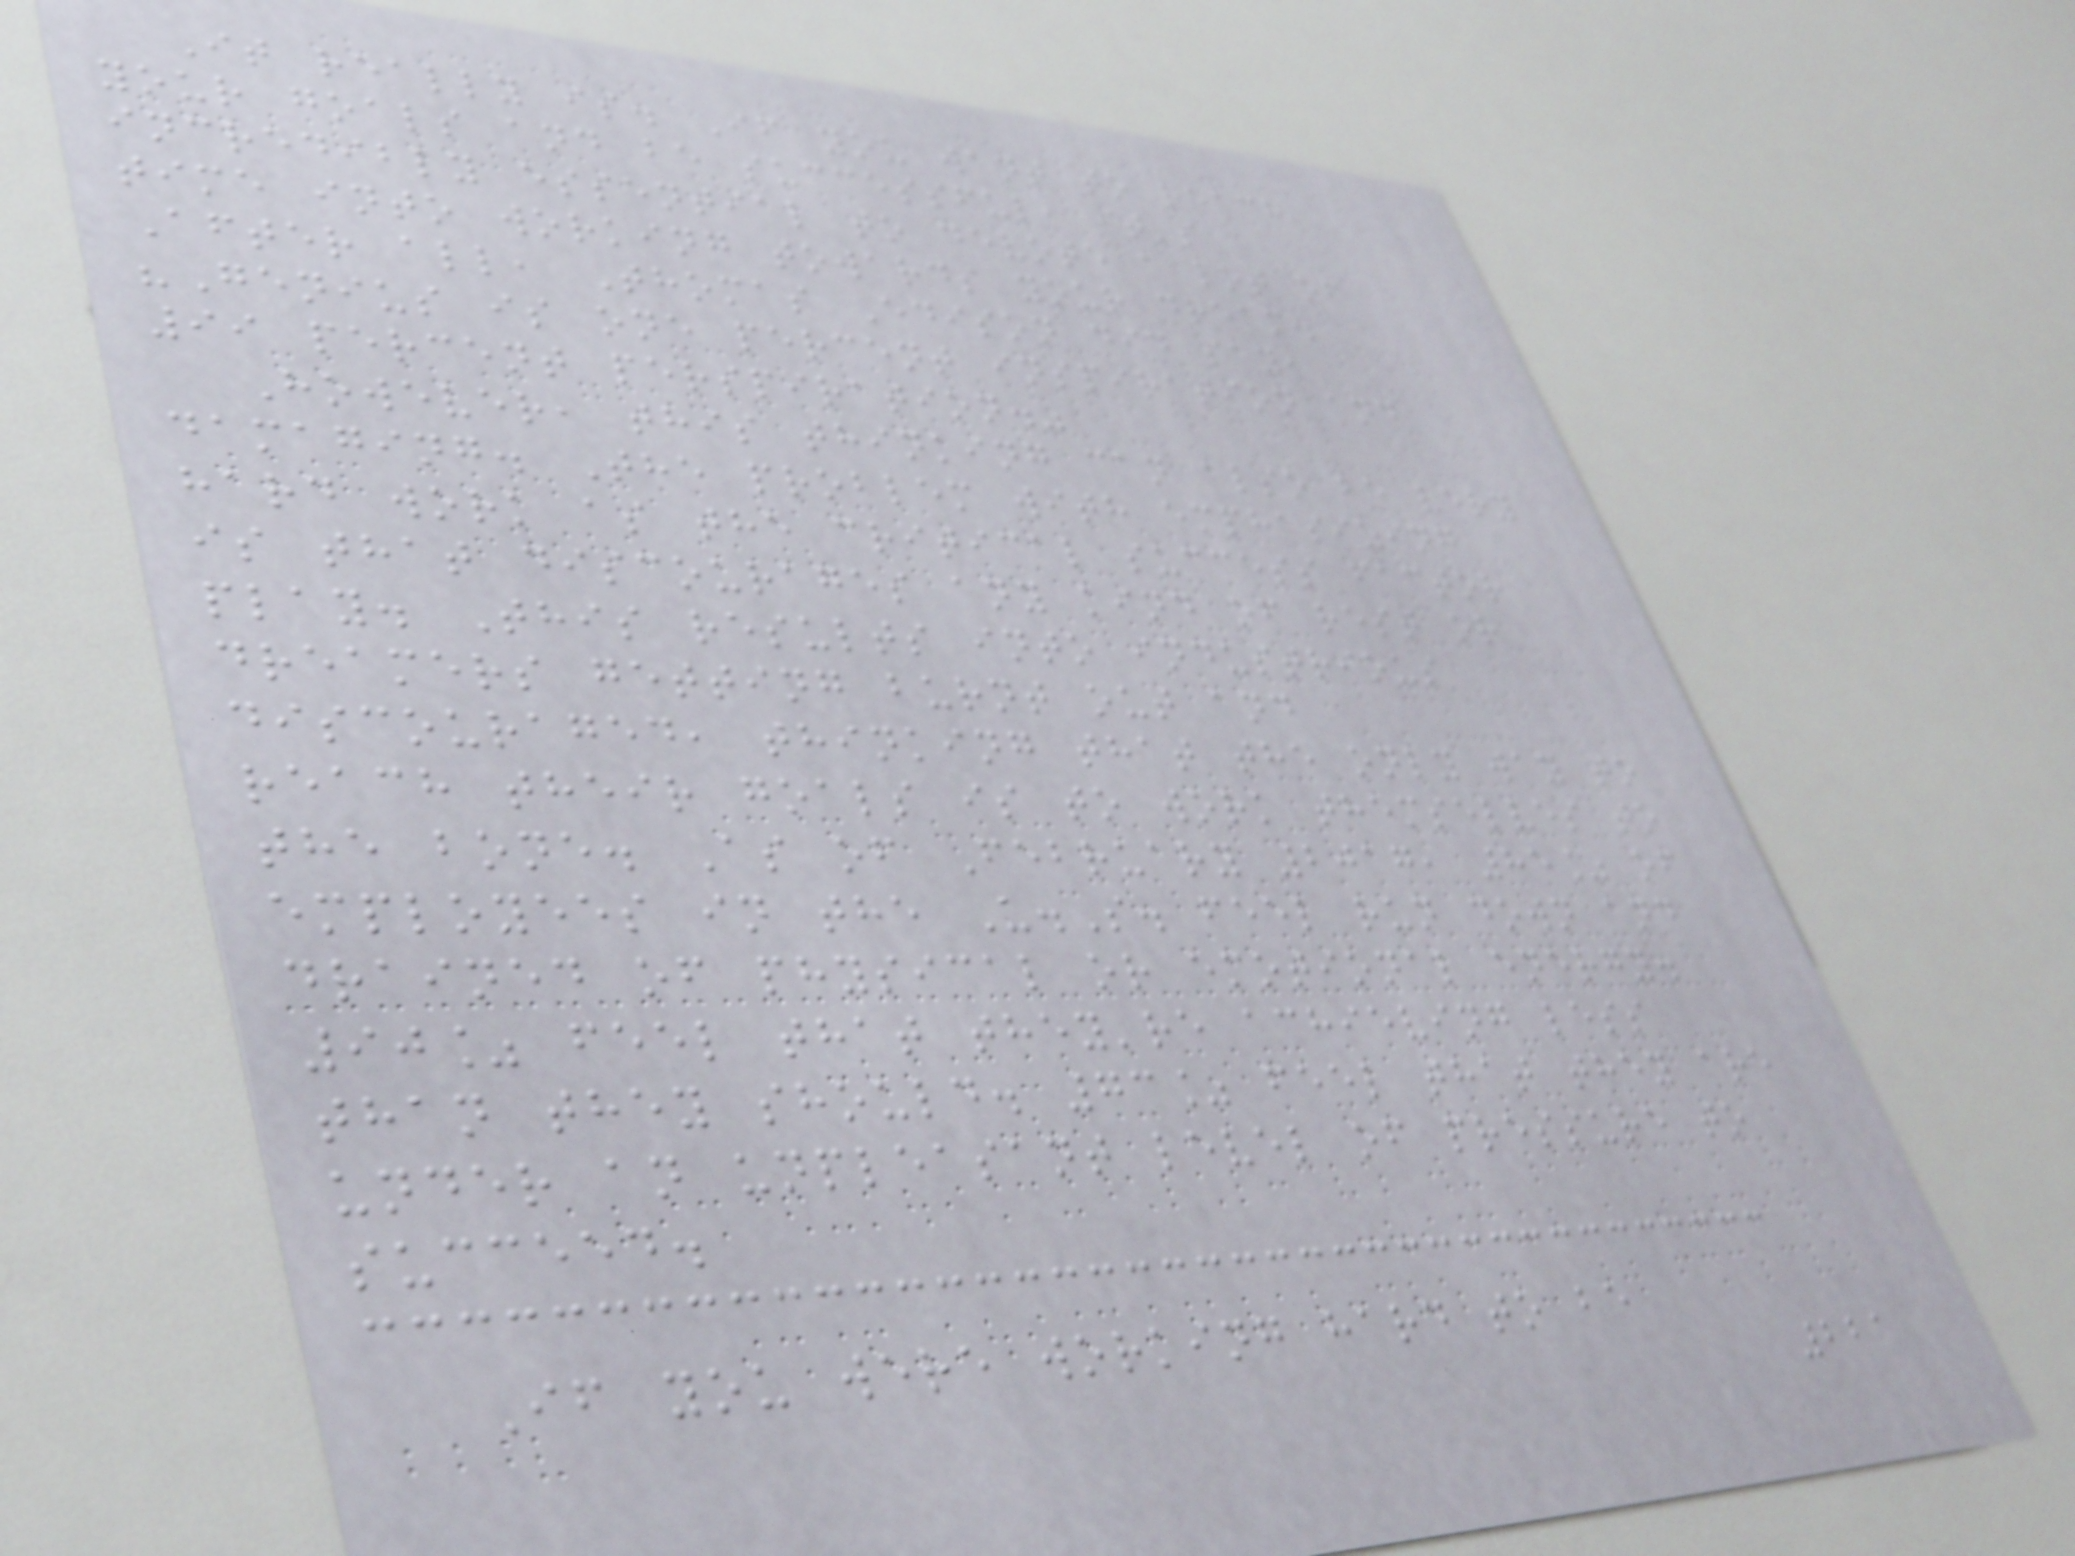It really is. If you want to reach
your goals and be successful, it's
incredibly essential to devote a lot of
time into working towards your dream.
After all, Thomas Edison did say,
"Genius is one percent inspiration and
99 percent perspiration."
However, this thinking can also be very
damaging. The problem with emphasizing
hard work as the critical success factor
is that discourages any kind of rest or
play. This results into industrious
dreamers getting burnt out and
discouraged, thinking that the only way to
reach their goals is to work themselves to
the bone. As of February 2017, 85% of
employees in the U.S. feel run down and
drained of physical or emotional energy.
90% feel that they're achieving less
than they should. 73% feel that they are
under an unpleasant level of pressure to
succeed.
If you were working hard to be
221
